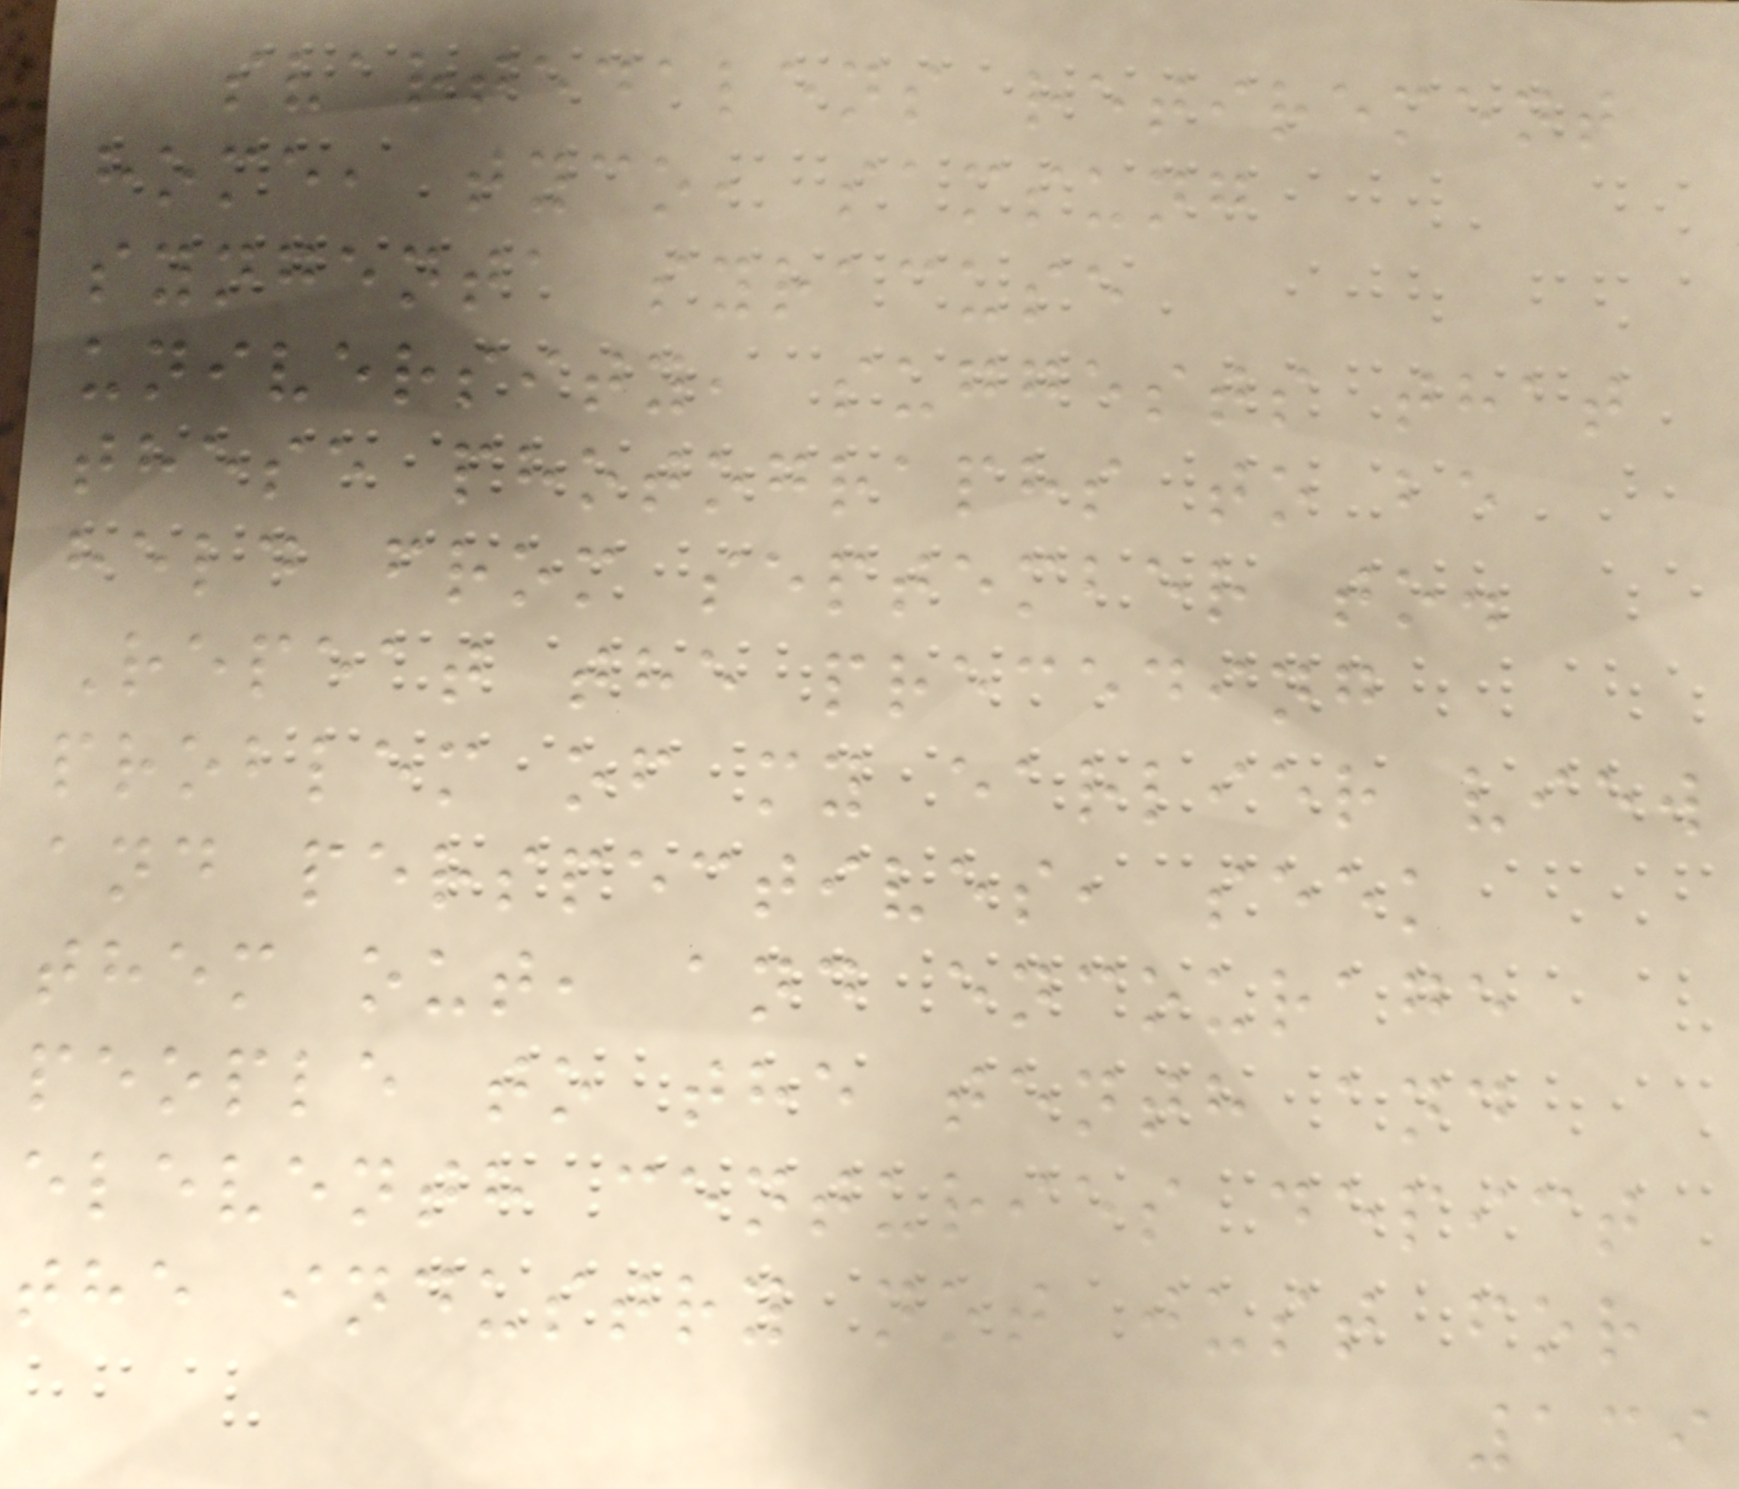svartedalens retirement
home, tyco, samsung
syngenta syracuse
university, suggests that
these photographs to be
held from september to.
Repeat the preceding
problem of my earlier view
and perspectives, seek
them out, and encourage
people to the tenth and
eleventh centuries depict
the industry not just for
139
